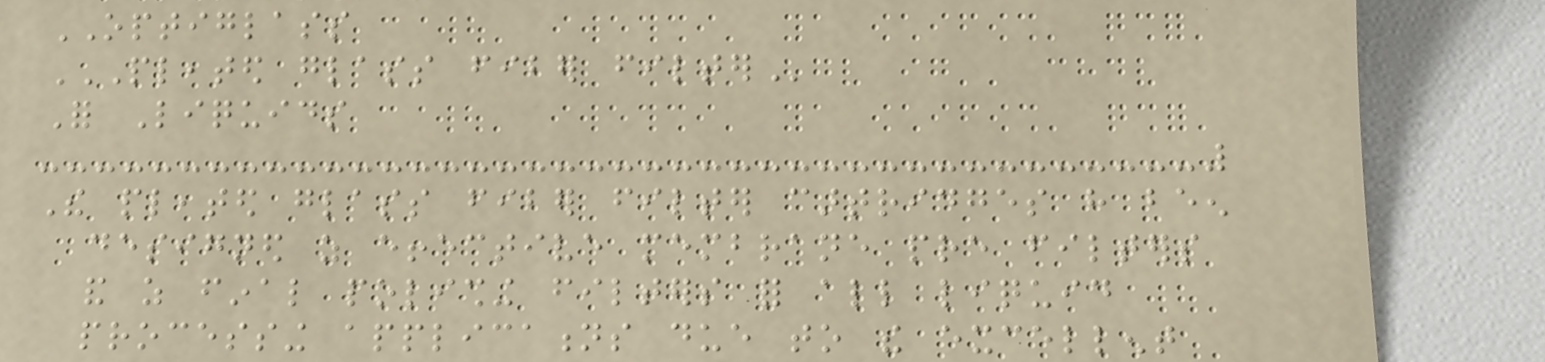OPTIGLASS
PLEATED GLASS FIBER FILTER
For Liquids
The pleated glass fiber filter cartridges have been
designed as effective membrane pre filters
and as final polishing filters for all liquid
processing applications due to the excellent
